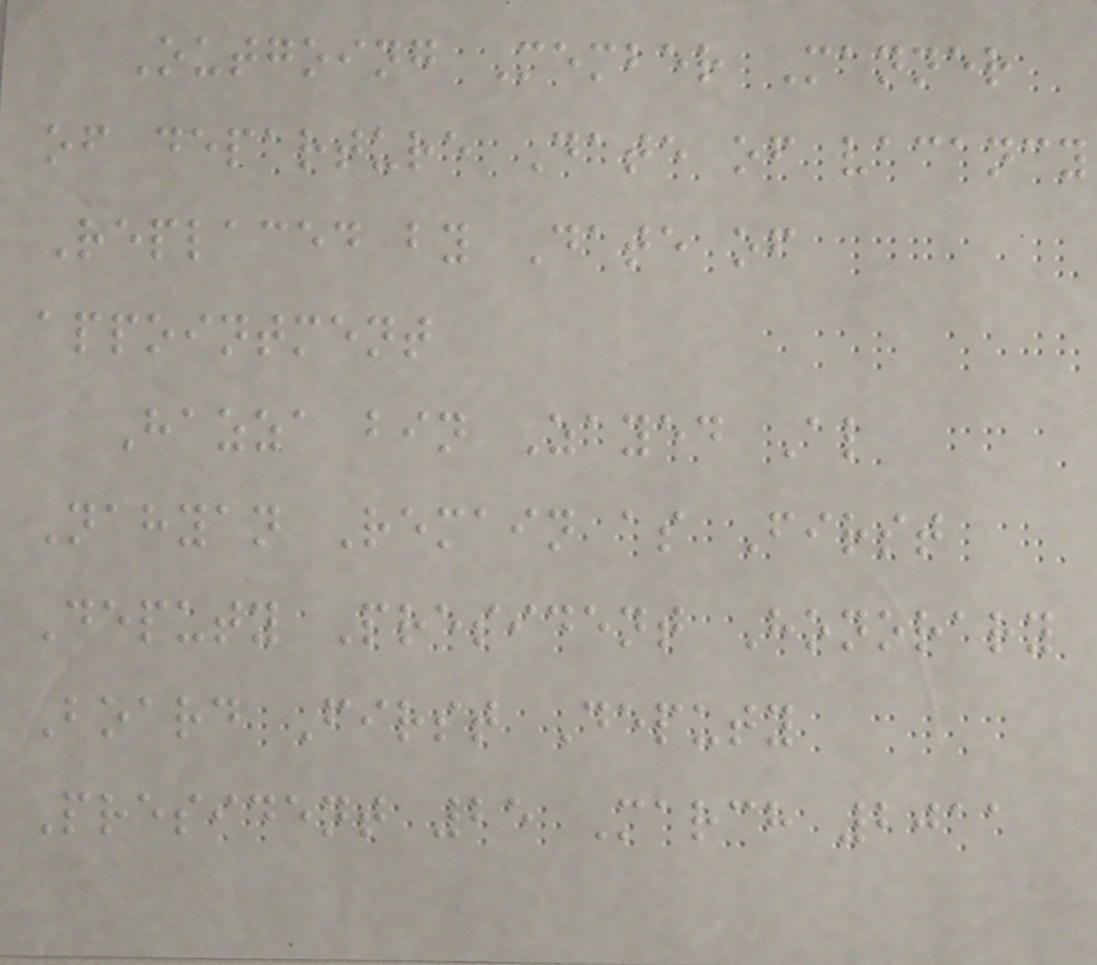Outgoing Member Manner
of departure Date of vacancy
Replaced by Date of
appointment
Hazza bin Zayed Al
Nahyan Remain as First
Deputy President Honorary
Board First Deputy
President 25 March 2011
